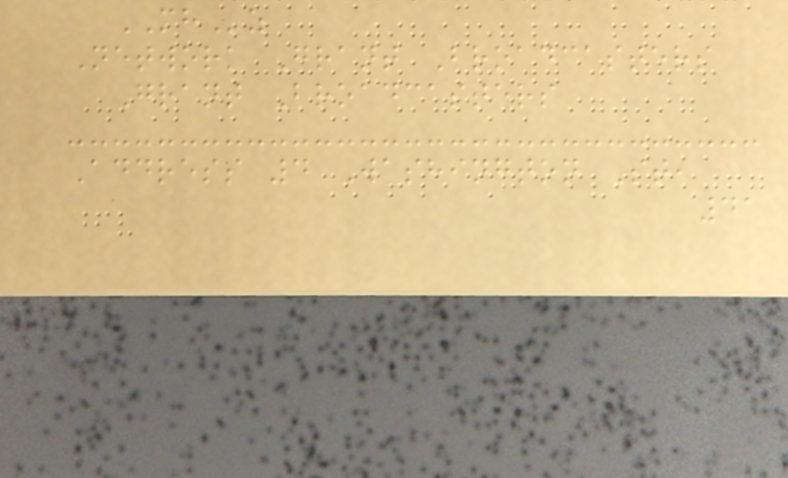MHz
Network Grant Broadcasters
Grant Broadcasters
Address 4 Washington St,
41
